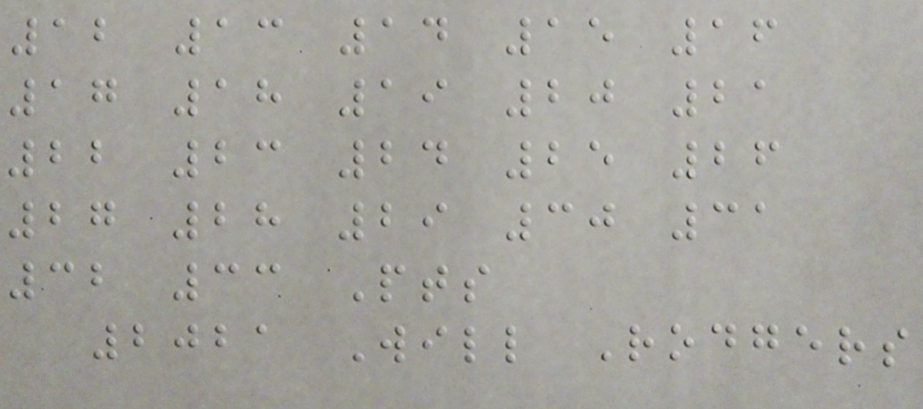12 13 14 15 16
17 18 19 20 21
22 23 24 25 26
27 28 29 30 31
32 33 Pts
2021 Will Rodgers
